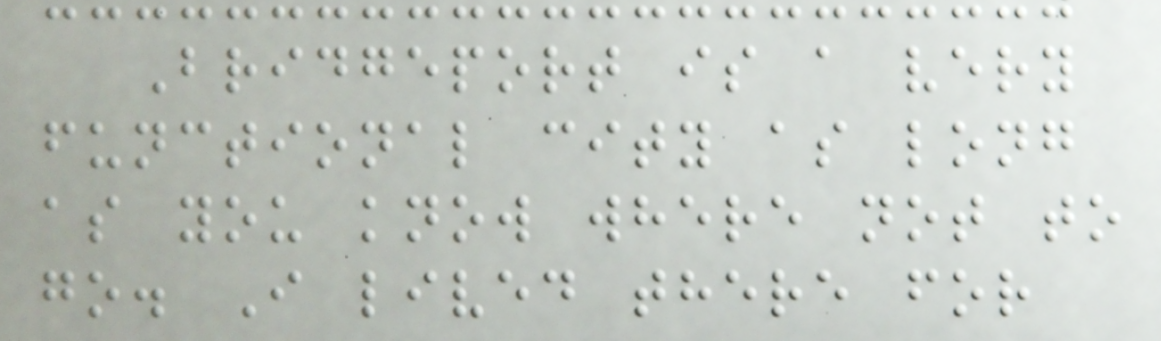Bridgeport is a very
functional city as long
as you know where not to
go. I lived there for
